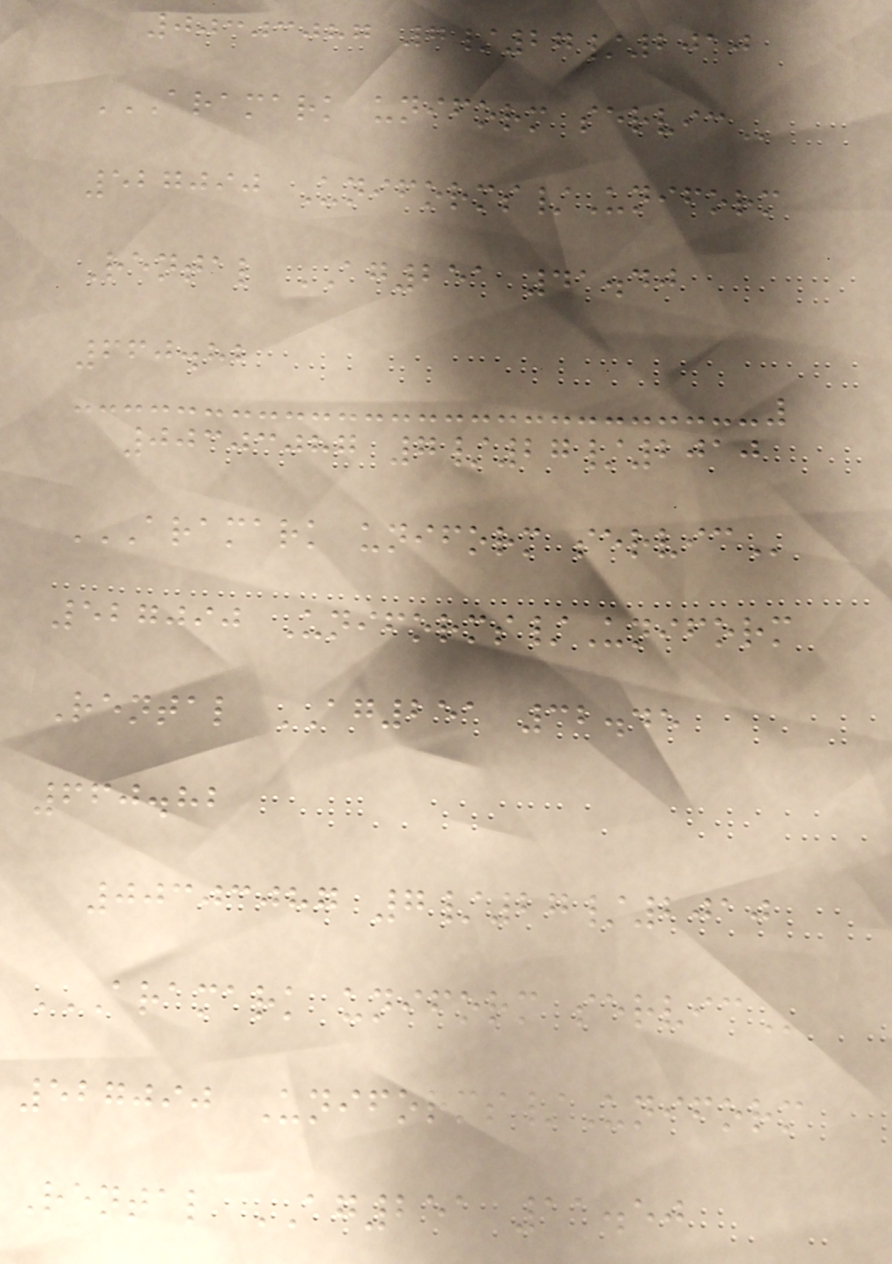00303087 7/27/2010
ARAMARK UNIFORM SERVIC
527090 Uniforms/Uniform
Rental AG251 41.40
660.82
00303087 7/27/2010
ARAMARK UNIFORM SERVIC
527090 Uniforms/Uniform
Rental AG251 32.45
660.82
00303087 7/27/2010
ARAMARK UNIFORM SERVIC
527090 Uniforms/Uniform
Rental AG251 11.50
